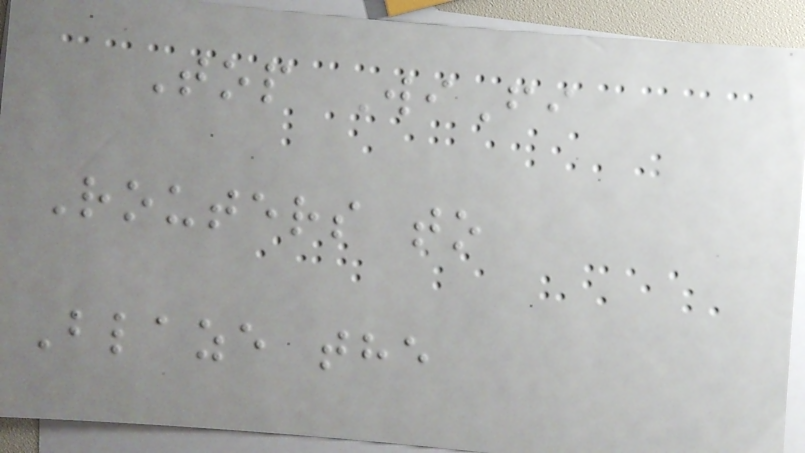Top WiFi
Routers to
Blaze the
